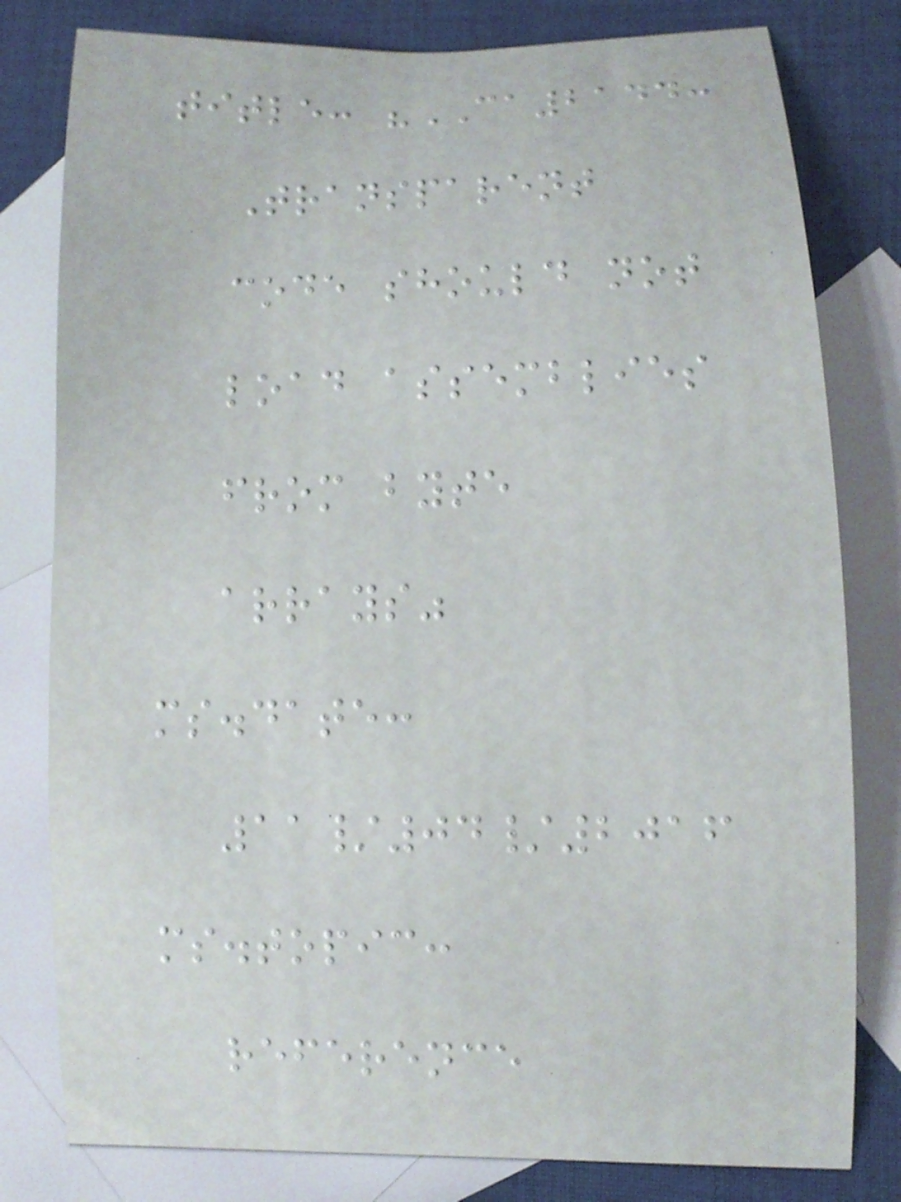title: "CA2144:
Transparent
code should not
load assemblies
from byte
arrays"
ms.date:
11/04/2016
ms.topic:
reference
